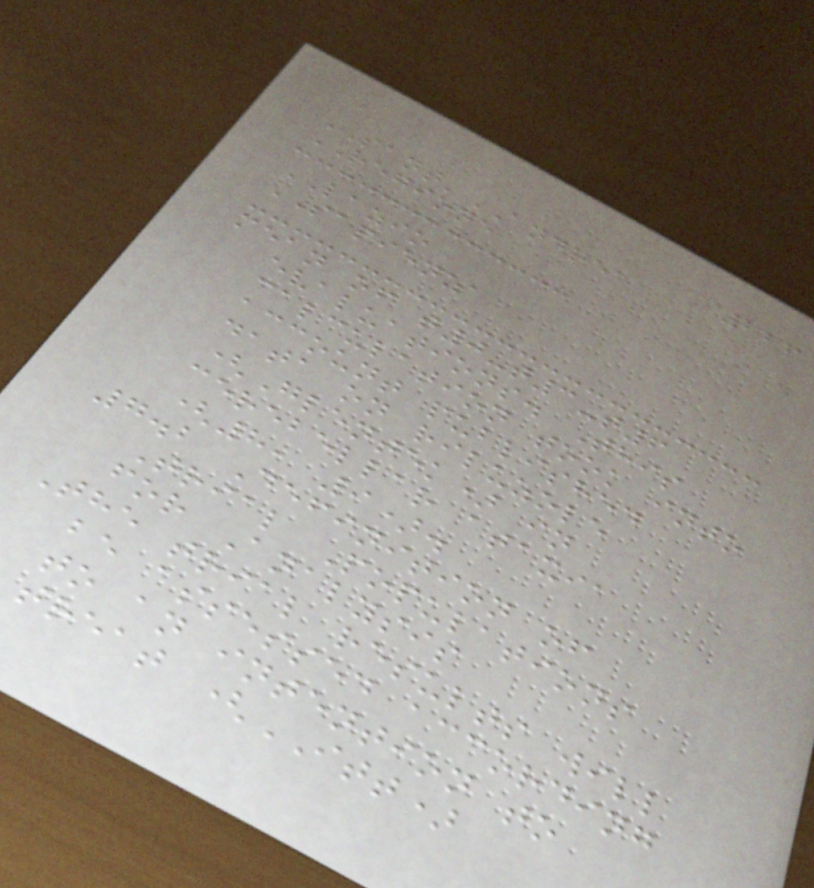226
SANT'ANDREA
REGIONE
LAZIO
SAPIENZA
mean of t0-t3-t6
evaluations. This
calculation took into
account published
data on riluzole
(Glentek) in
cerebellar ataxia
(8, 9).
7.2 Definition of
Trial Populations
for Analysis
The trial results will
be assessed according
to an intention to
treat (ITT)
